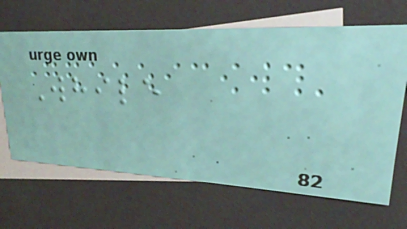While
